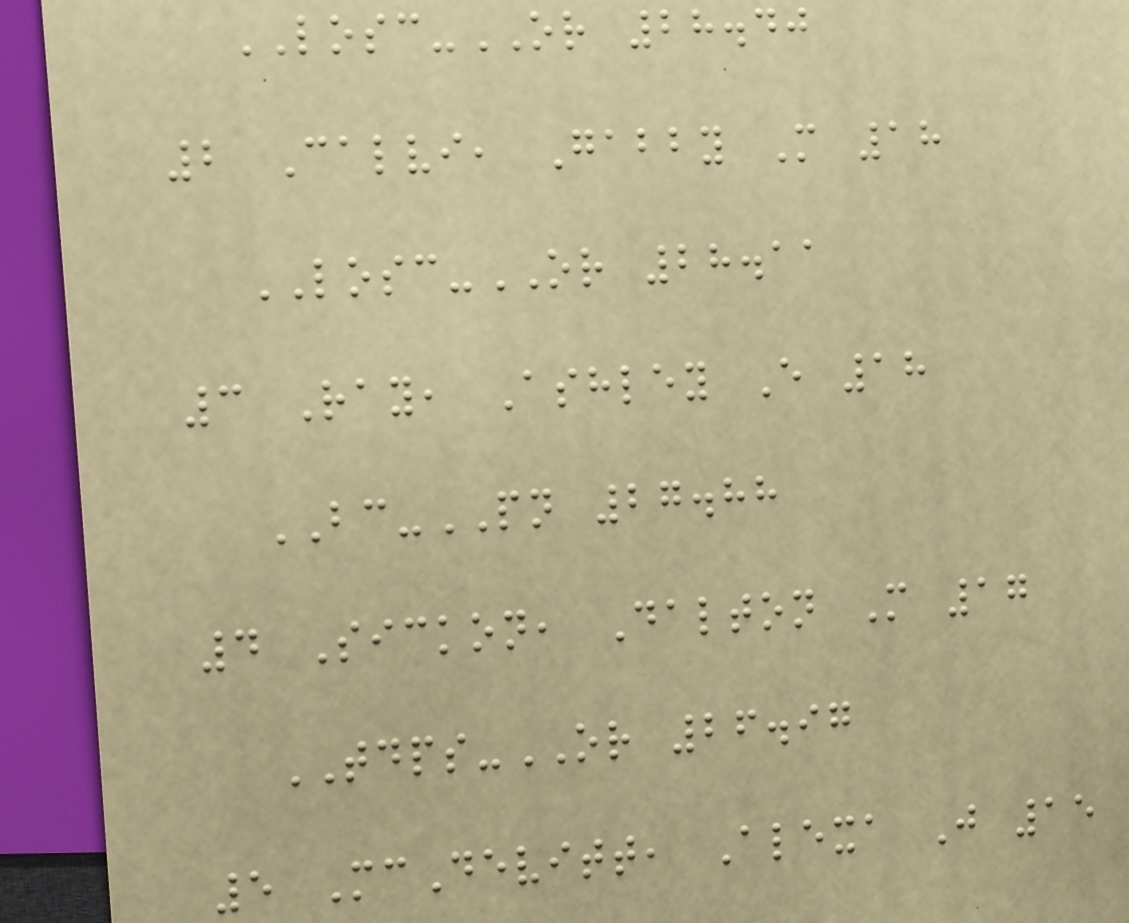LOSC-OR 28.40
2 Calvi, Gabby M 18
LOSC-OR 28.11
3 Ray, Ashley E 18
BC-PN 27.88
4 Sickon, Dalton M 17
TDPS-OR 26.97
5 McDevitt, Alexa J 15
